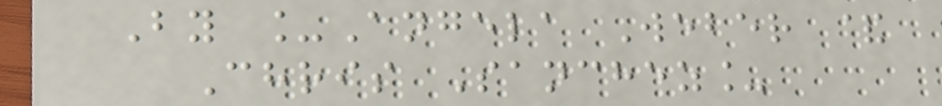By _Angela Weber &
Chris Sanchez_
